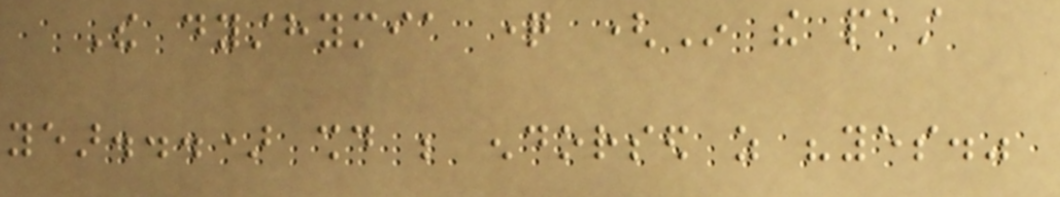The dysthymia question (In the past
year...) should be endorsed as "yes."
